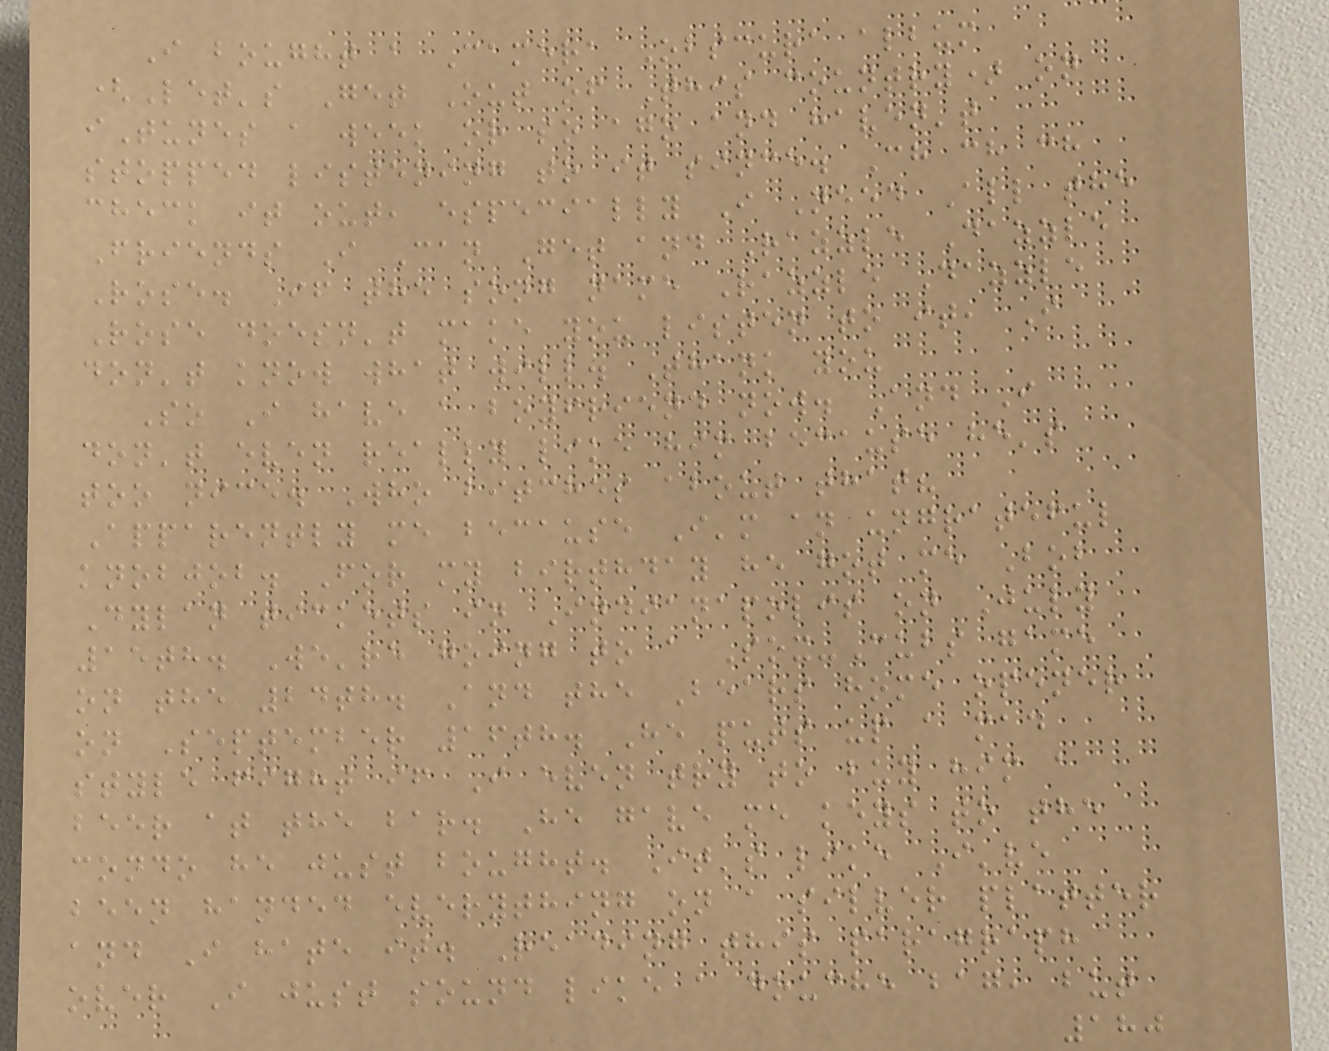I bought a Camera Obscura album
(Let's Get Out of This country) on
iTunes a week or so ago and haven't
stopped listening to it since. Ch ch ch
check it out, especially I Need All the
Friends I Can Get and Razzle Dazzle
Rose. If the song name Razzle Dazzle
Rose doesn't make you listen to it, I
don't know what will. Thank you
So I have a boyfriend now. And I
don't even really like him because he's
too nice. Who bitches about that?
Apparently me because I'm an ungrateful
knobjob. For my birthday he got me Bob
Dylan tickets in Indianapolis on July
15th. We're going to a Sox-Cubs game
on the 24th. And the Bears home opener
on September 16th. He puts up a mad
style fight if I even try to buy him a
beer at the bar. He gave me keys to the
condo he just bought. It's like I've
been handed everything on a silver platter
and I hate it. Reading this paragraph
over I just sound like a douche bag, but
180
